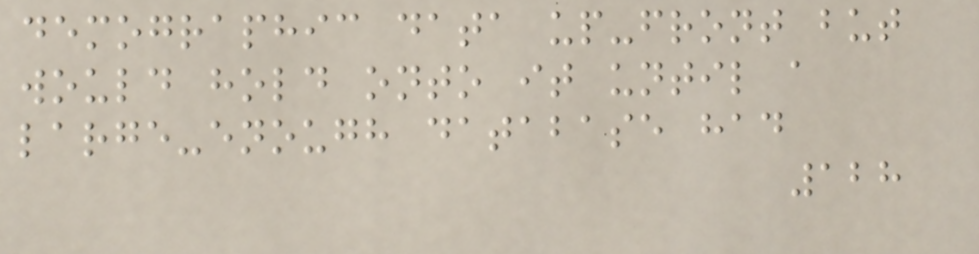demographic data up-front but
would hold onto it until a
large-enough database had
128
